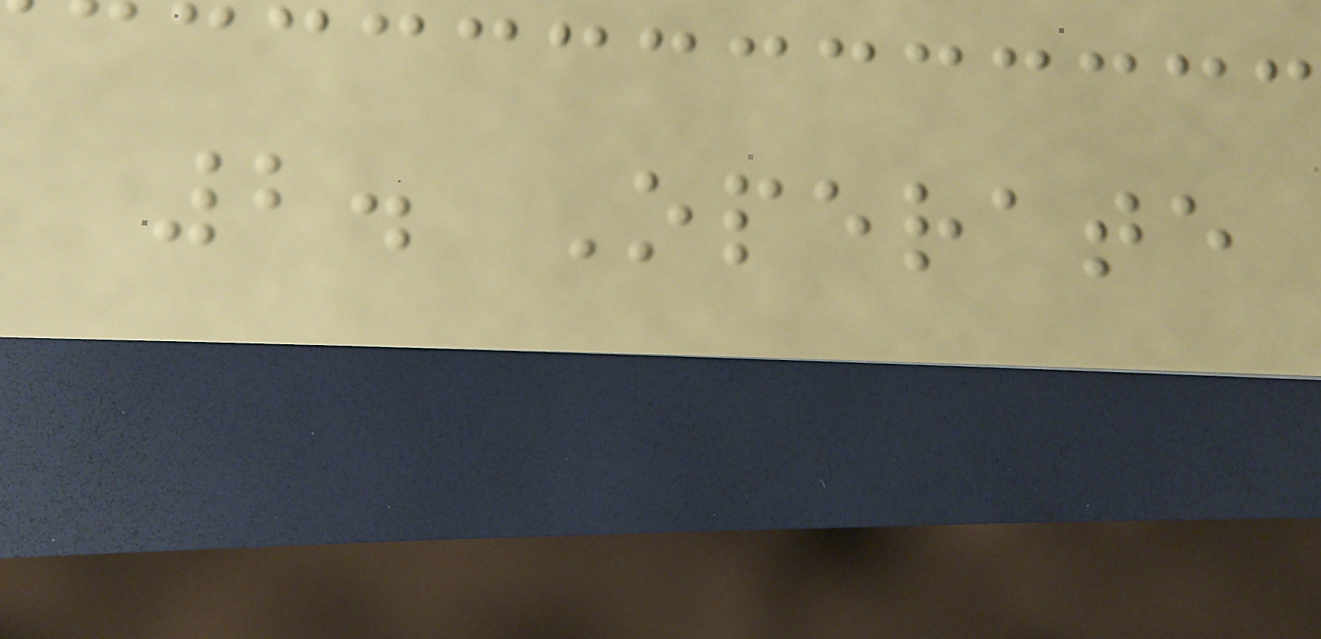2. Operate
